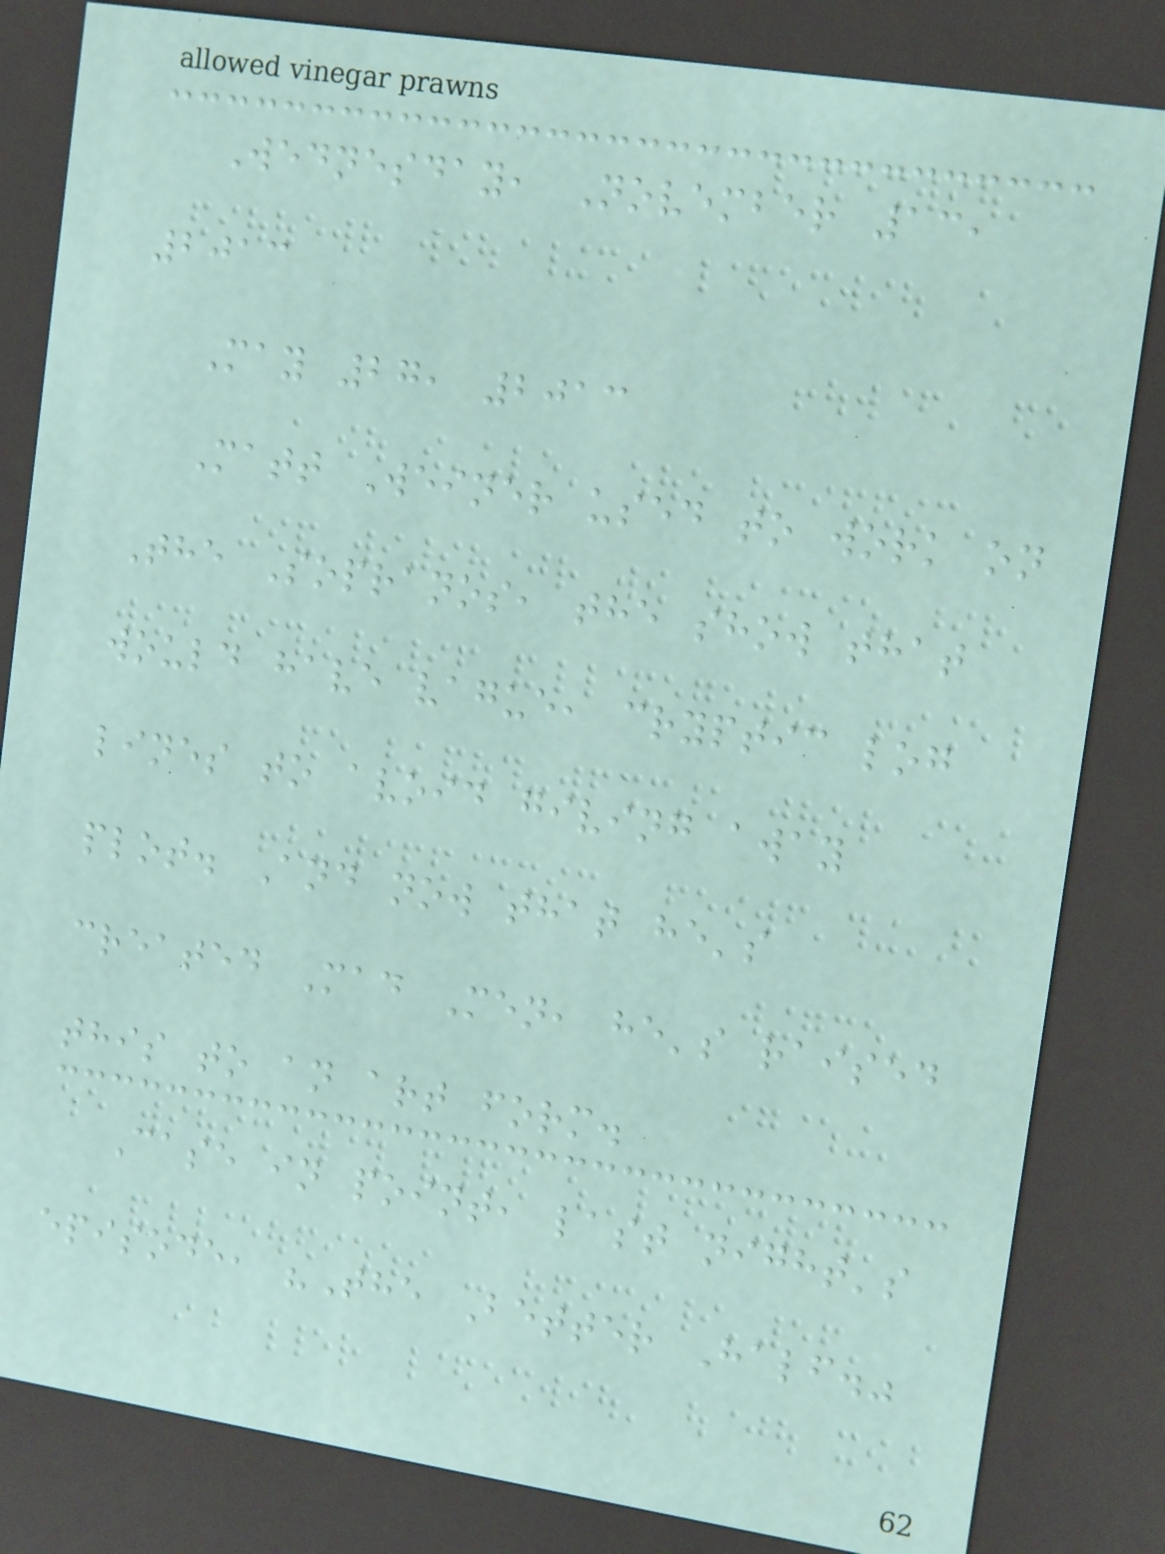Wednesday, November 13,
2013
May 27, 2013
Matt Weiner used to work on
The Sopranos, the show that
would have vague, cryptic log
lines to avoid giving away
plot. And now that he's
created Mad Men, he's raised
this to an art form.
Case in point, last night's
episode, "The Better Half."
